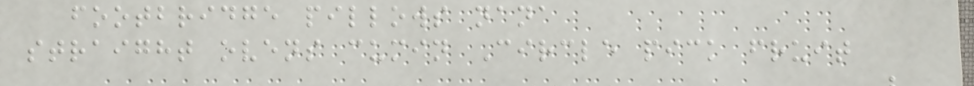footbridge pillows nana
straight ovens cumin Circle pick fruit
